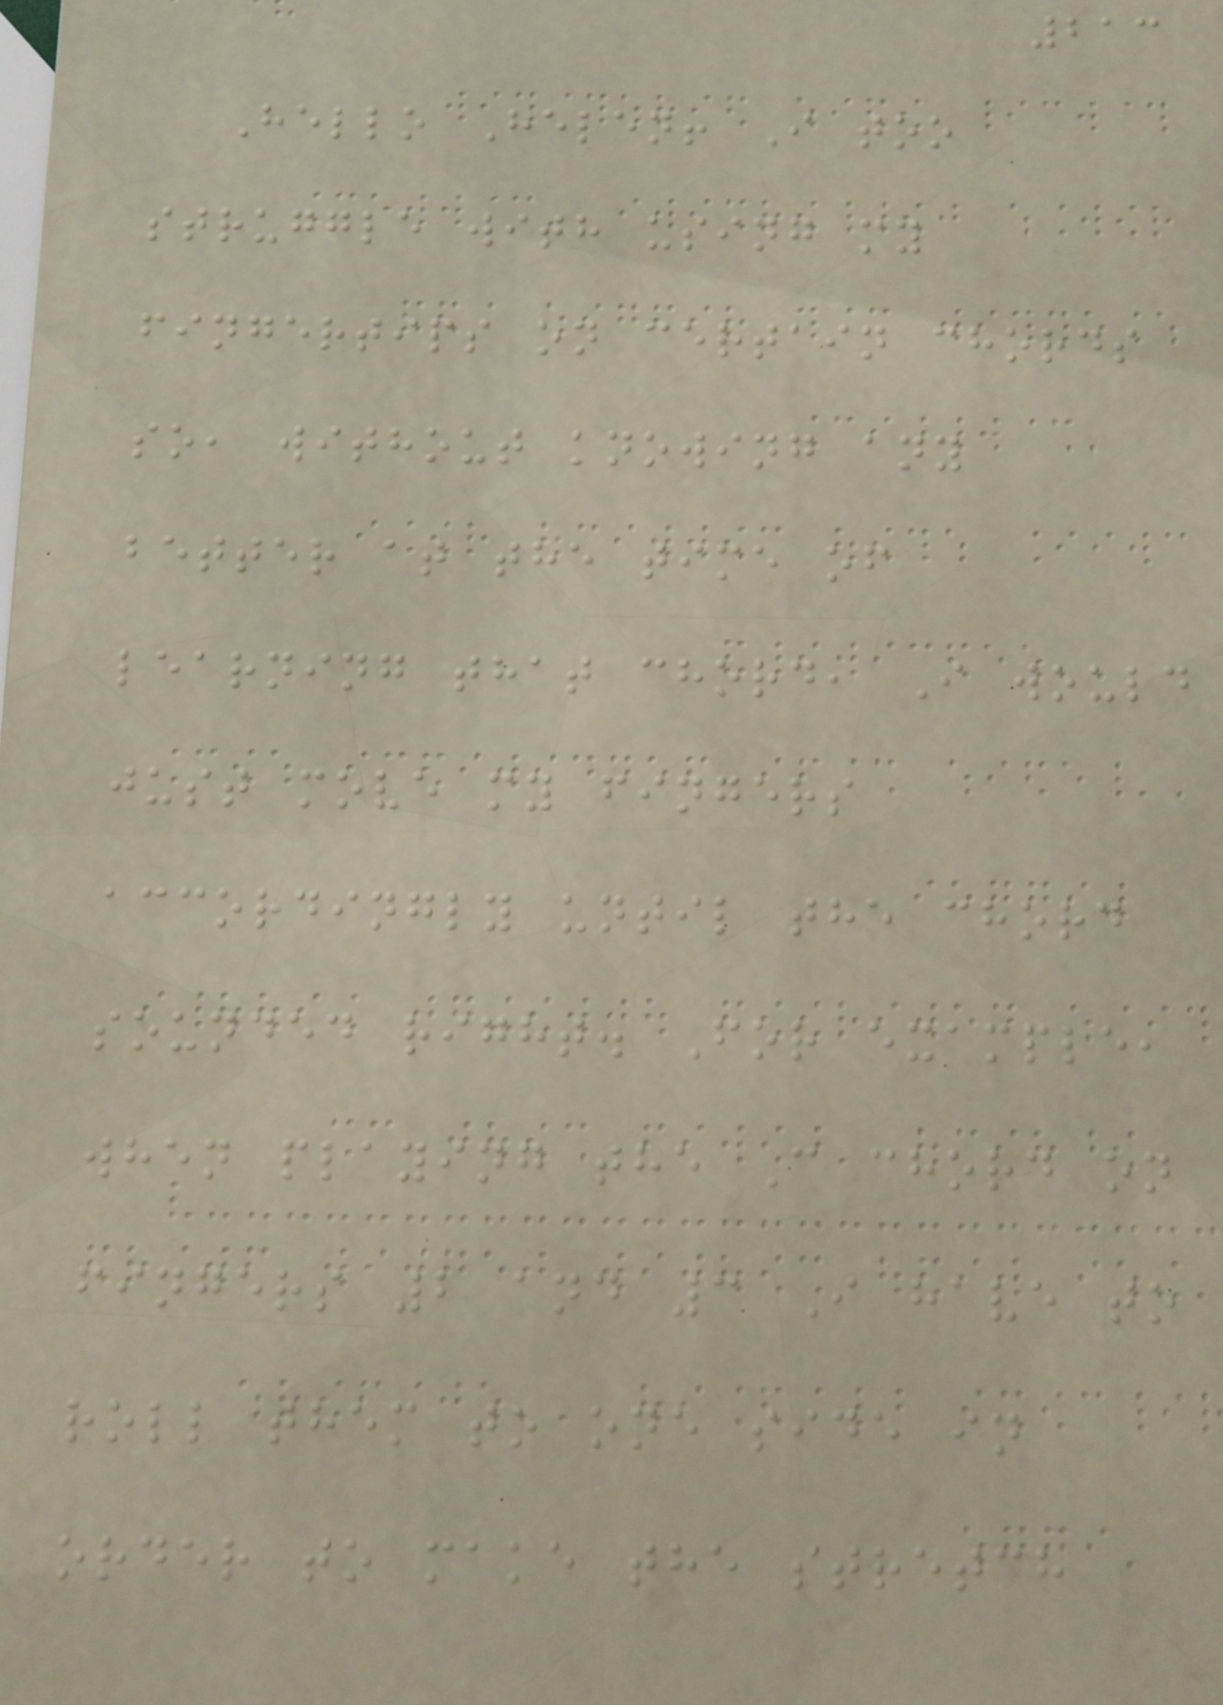213
Hello Helen! I too
struggle with using my
fingertips on certain chords
so, without knowing any
better at the time of
learning that chord, I would
just move my fingers
accordingly until the chord
sounded right. For example,
when playing the C chord on
fingers 2 and 3 I have to
roll them to one side in
order to make the stretch
